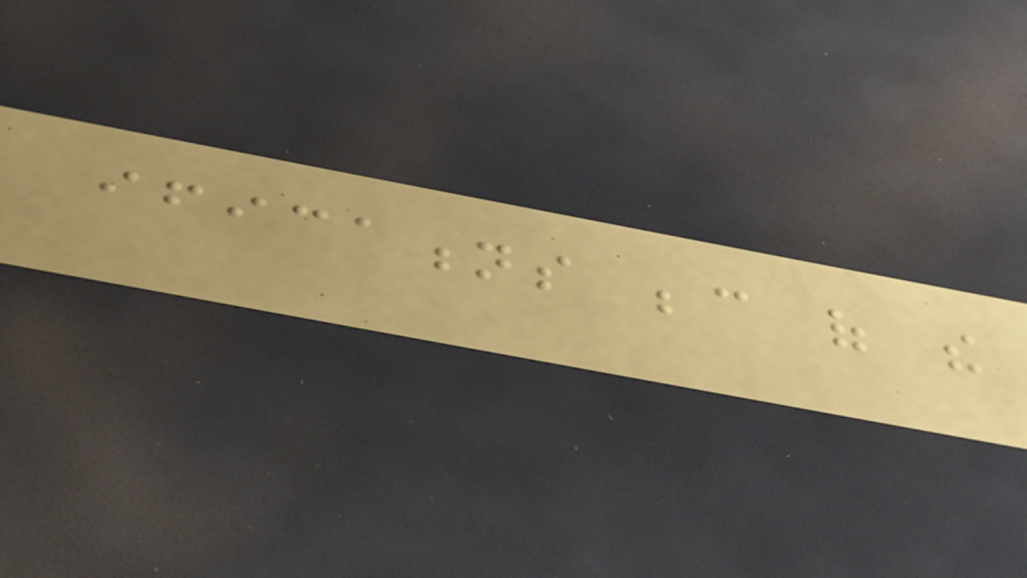ifications because of the
